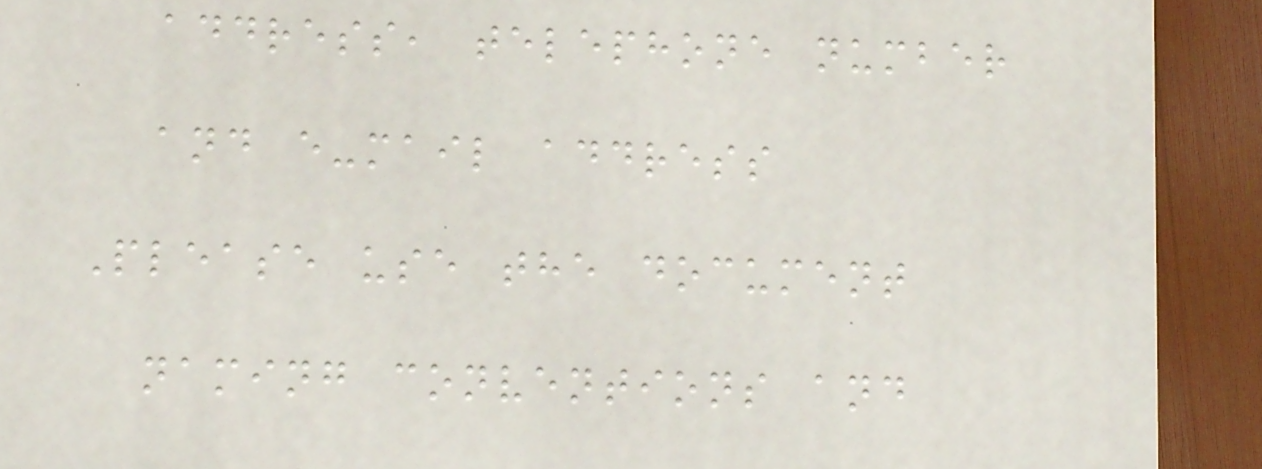address, telephone number
and e-mail address
Please use the document
naming conventions and
